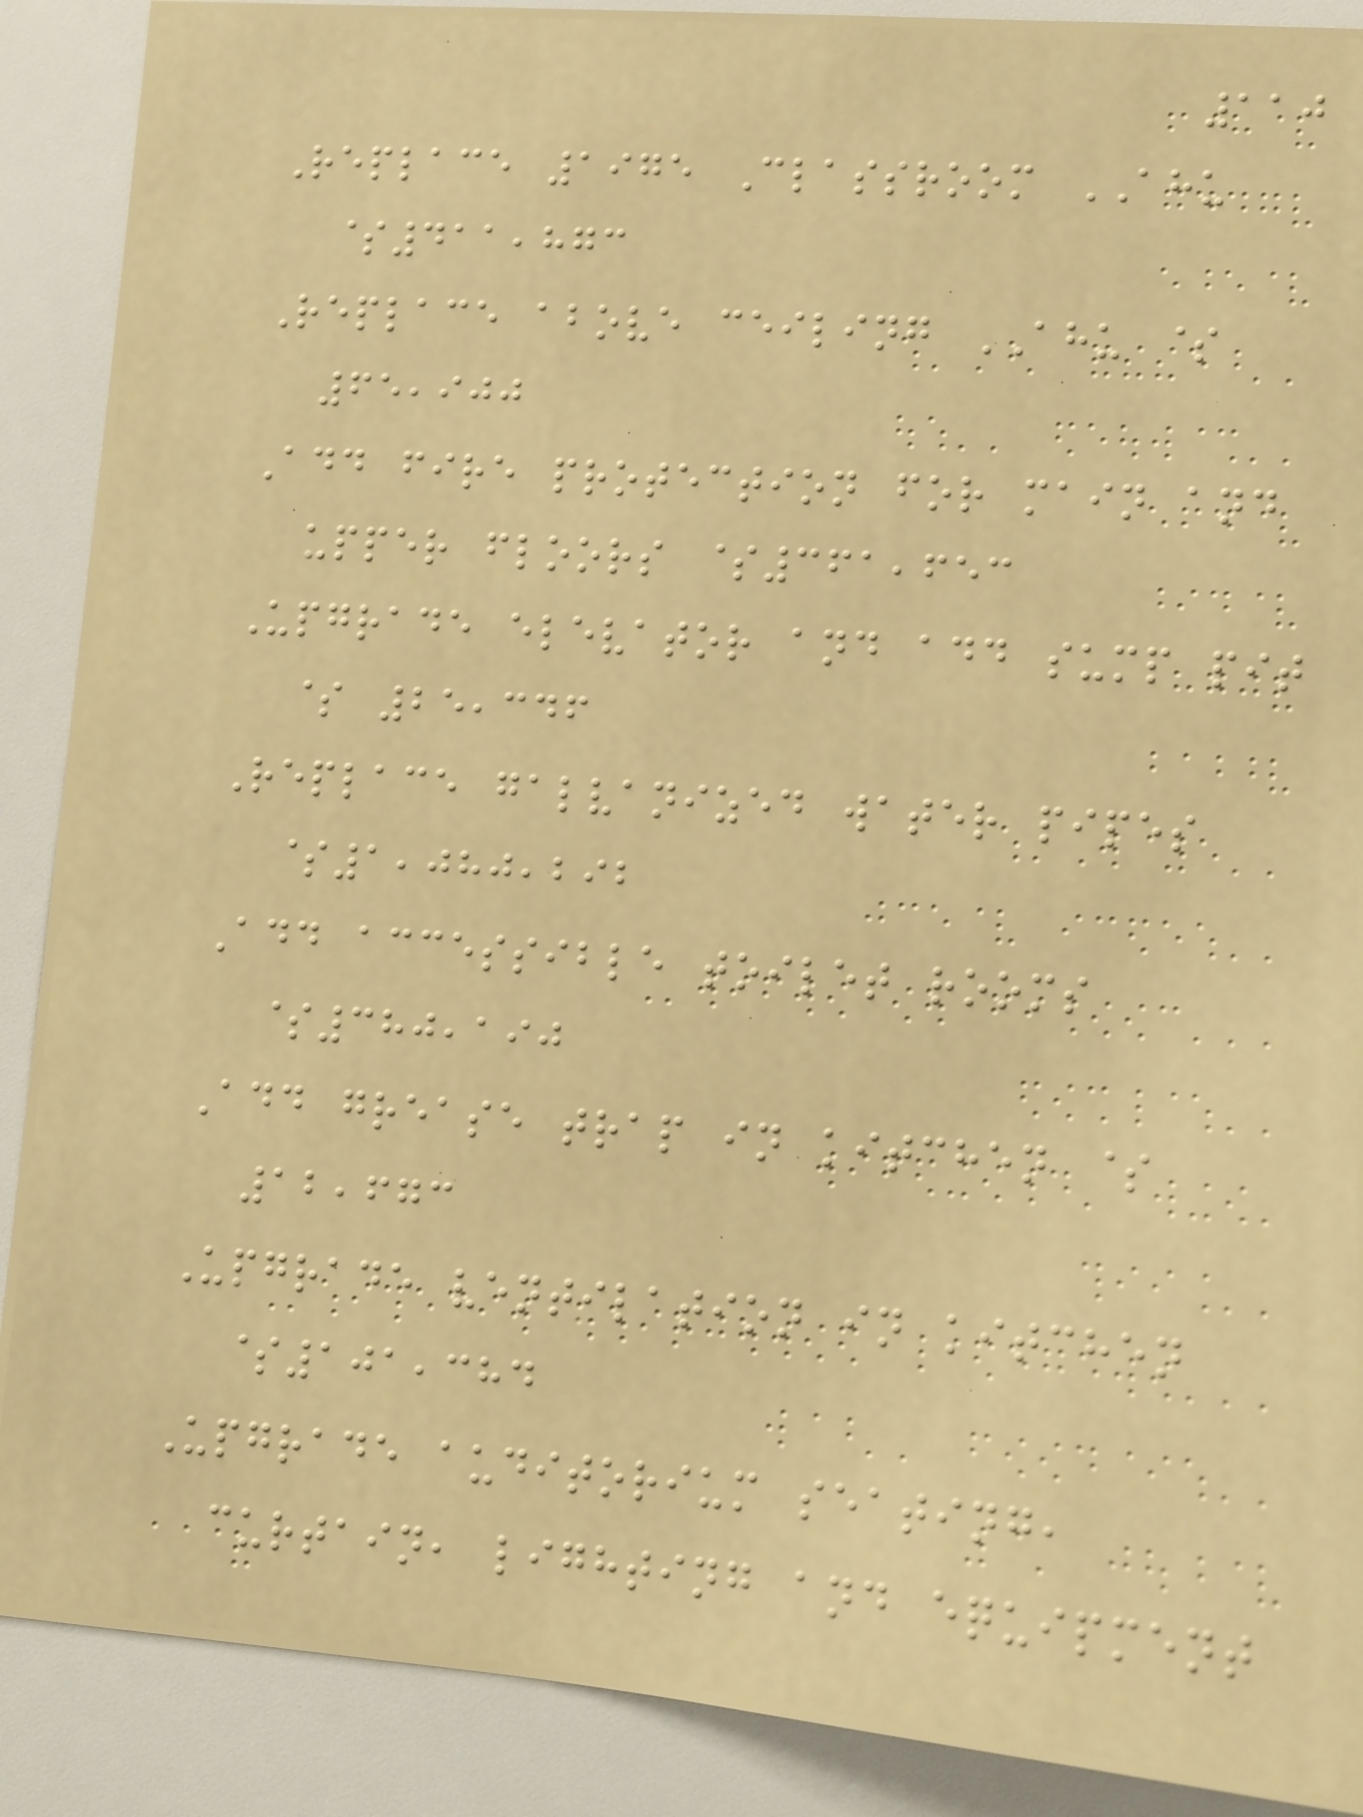110
Replace 1975 Classroom AHU
$411,873
Replace above ceiling AHU $
65,900
Add fire protection for main and
upper floors $361,653
Upgrade elevator and add sump pit
$ 25,346
Replace galvanized water pipes
$1,080,292
Add accessible toilet rooms
$380,190
Add grease trap in kitchen $
12,673
Upgrade ventilation in kitchen
$101,384
Upgrade auditorium seating,
curtain, lighting and equipment
